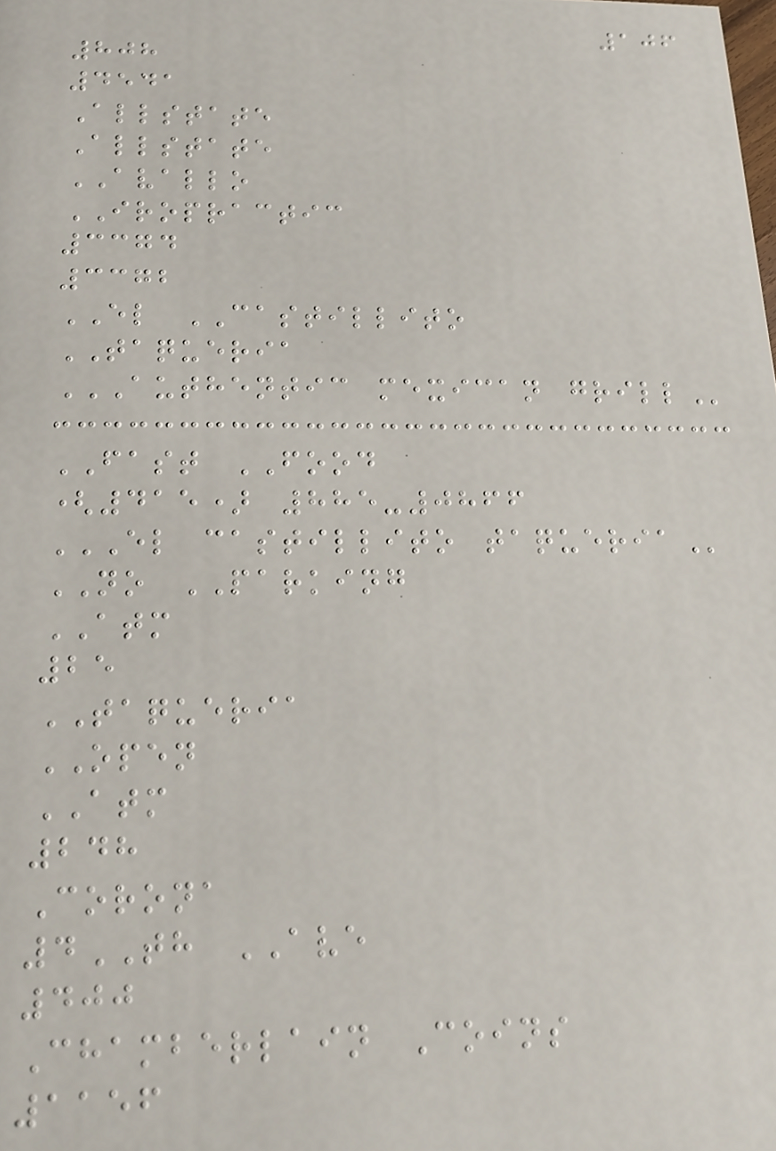106
808
4541
Allstate
Allstate
AVALLO
IROPRACTIC
3374
3372
EL CASTILLITO
TAQUERIA
AUTHENTIC MEXICAN GRILL
FAST FOOD
(415) 885-0866
EL CASTILLITO TAQUERIA
NO PARKING
ATM
25
TAQUERIA
OPEN
ATM
248
Corona
4TH AVE
400
Chamberlain Coins
1156
